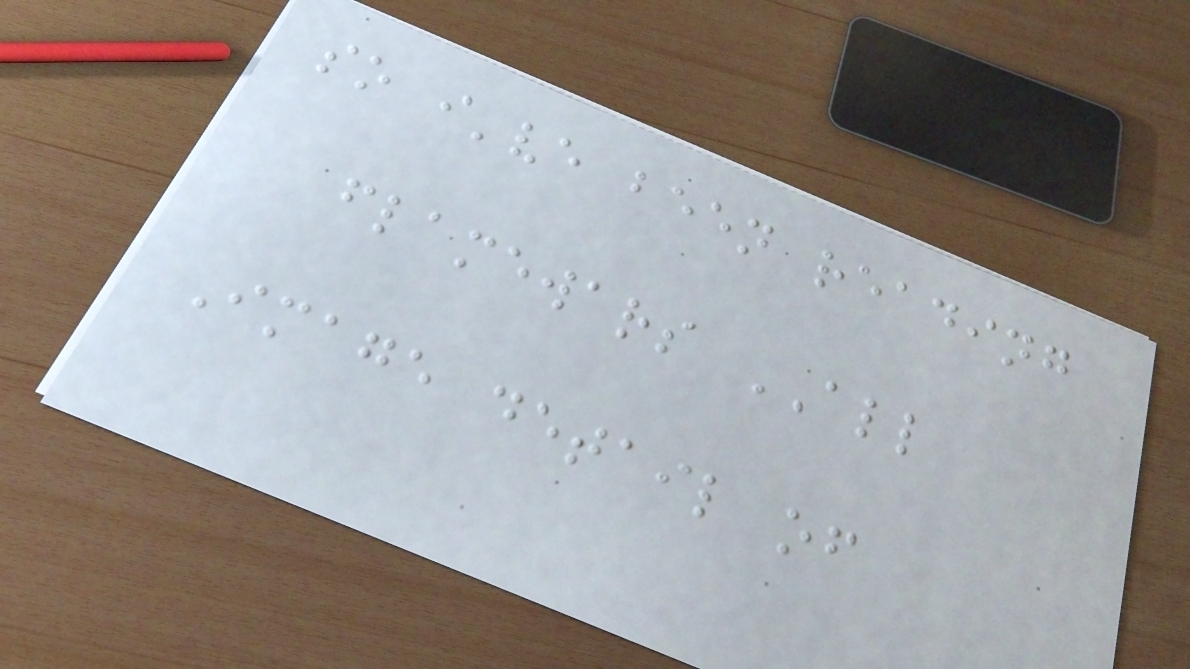so i've been reading
flamewars ALL
Image detail of
